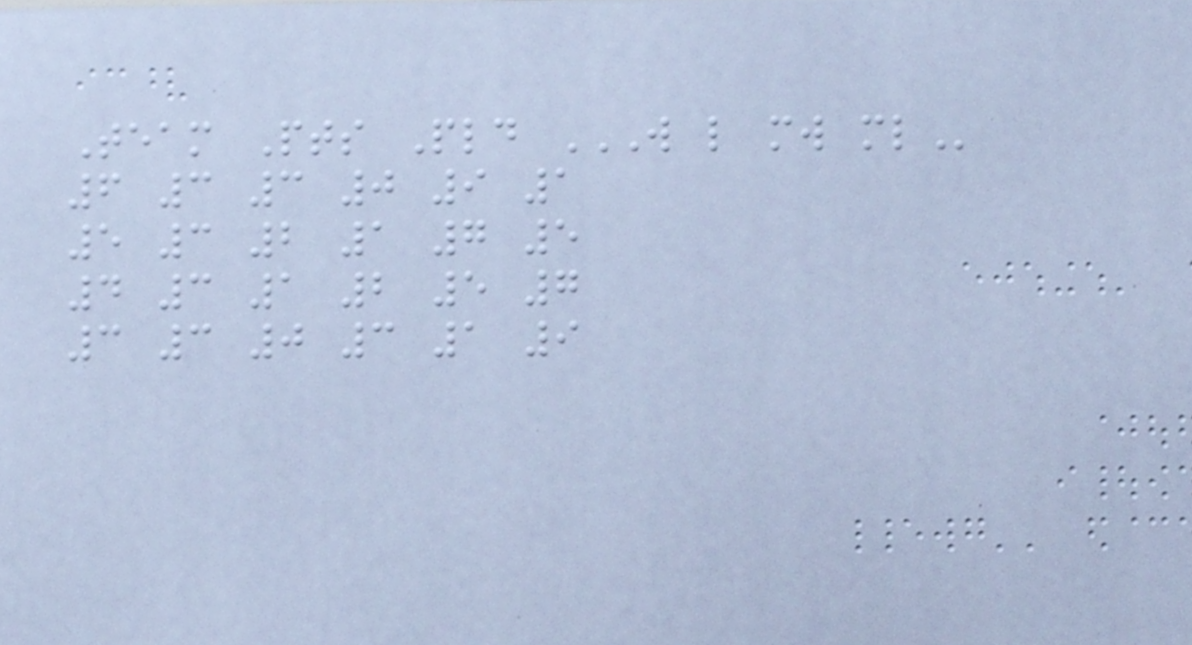Team Pts Pld W L MW ML
6 3 3 0 9 1
5 3 2 1 7 5
4 3 1 2 5 7
3 3 0 3 1 9
